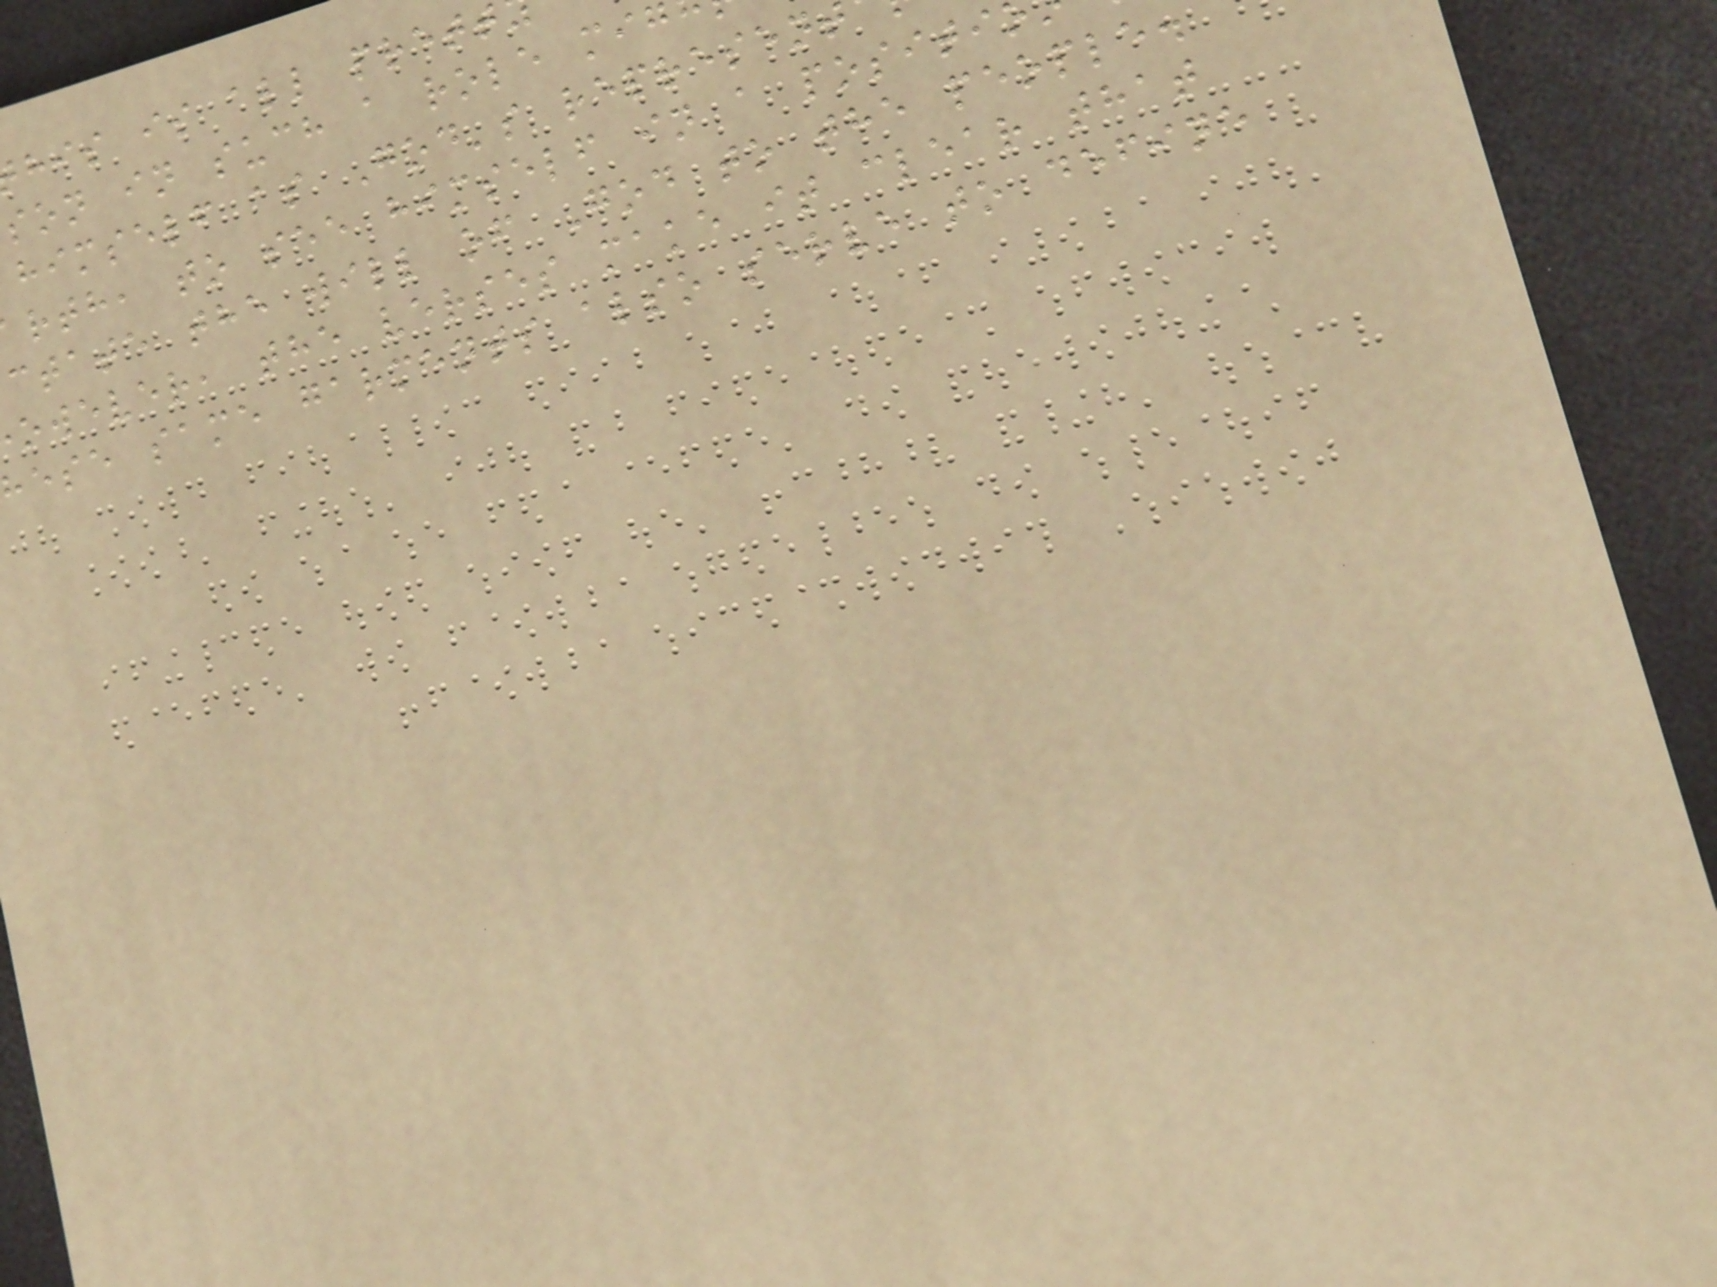his is all prett
son in such a role mig
himself as God's represen
rth, to see himself in a positi
ctate the will of God to the people.
owever, the verses make it clear that
ese same garments also serve to define
